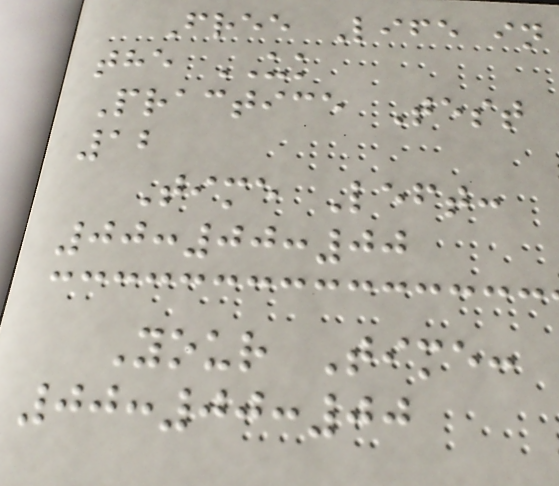Free Life in
the UK
Practice Test
12
Time Left:
00:00:00
Your Time:
00:00:00
